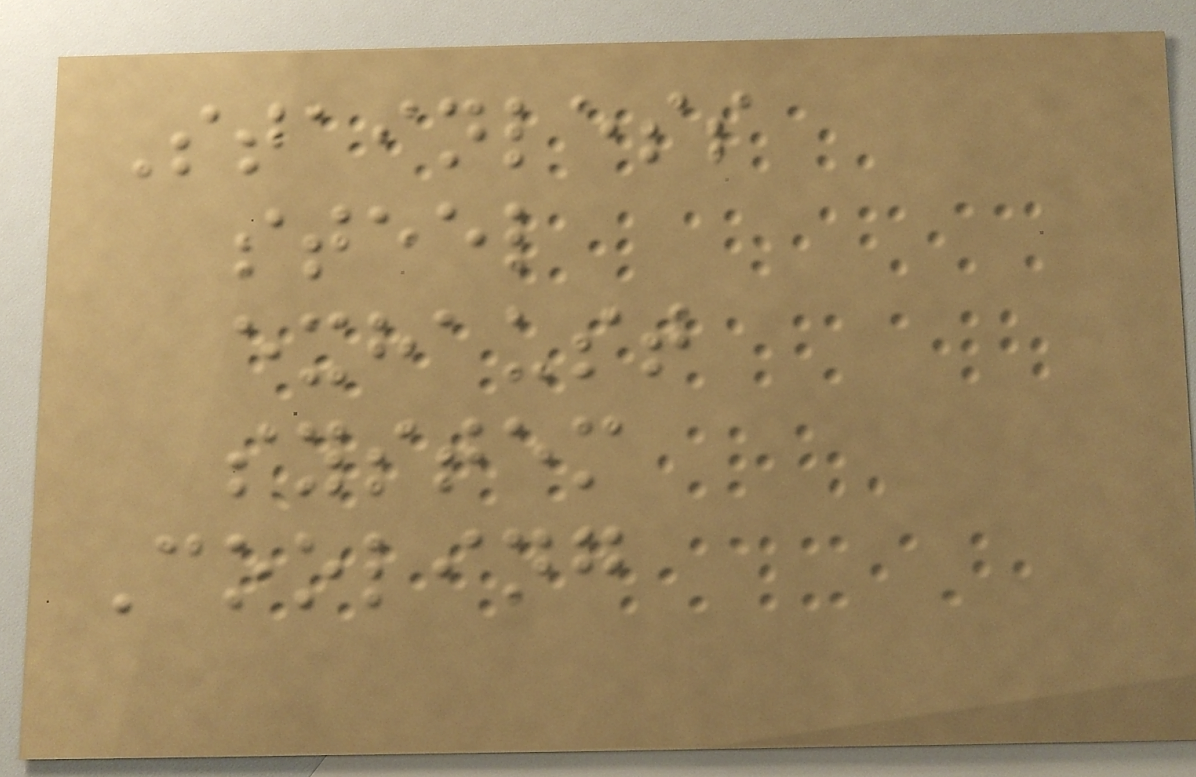Stainless
steel
exhaust
system
Cooling
